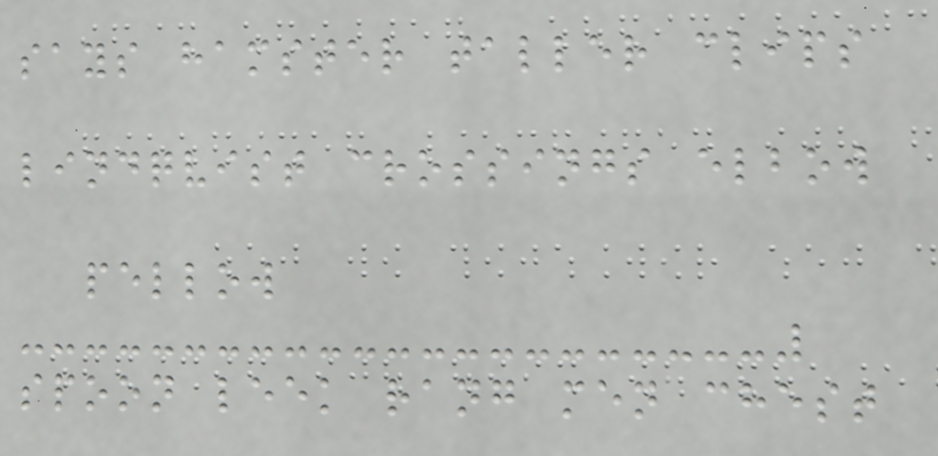says hamster taller clips
lindqvist crossings elbow
pellow
spoon leek rang men chest
